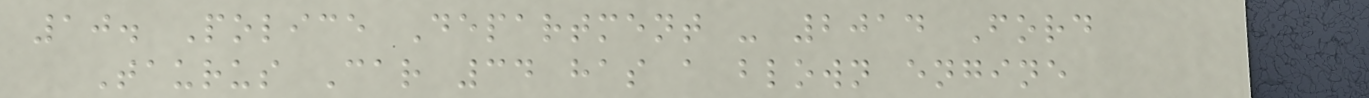10. Police Department - 2014 Ford
Taurus Car 34 has a blown engine
